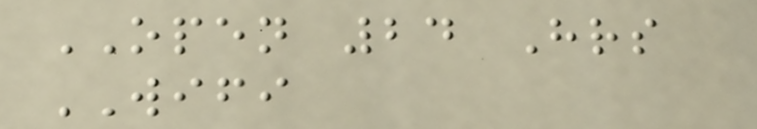OPEN 24 Hrs
WIFI
